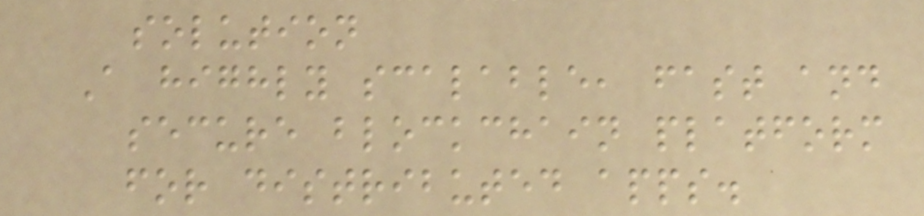solution
A highly scalable, fast and
secure blockchain platform
for distributed apps.
